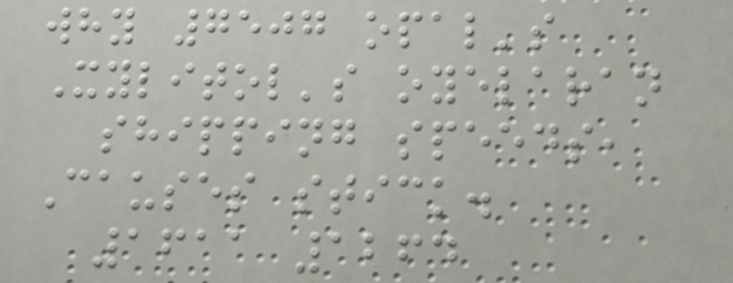why 7507 opal's
Xylitol's oyelaran
shipping speeds,
Causes stick.
1611 1264
